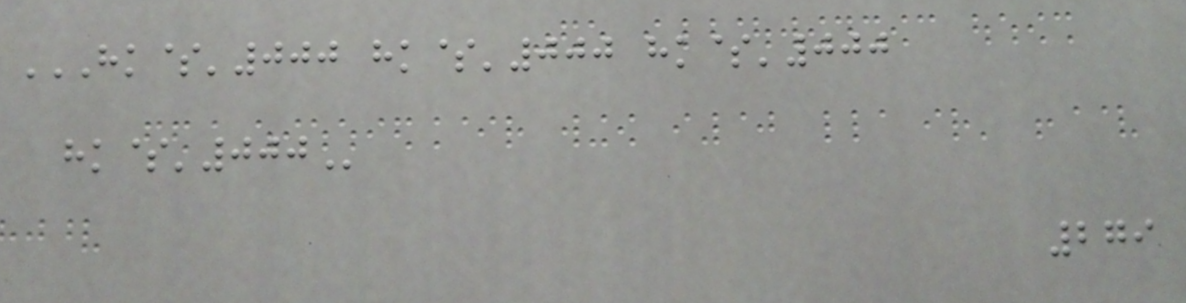HK$'000 HK$'000 HK$'000
HK$'000
279
